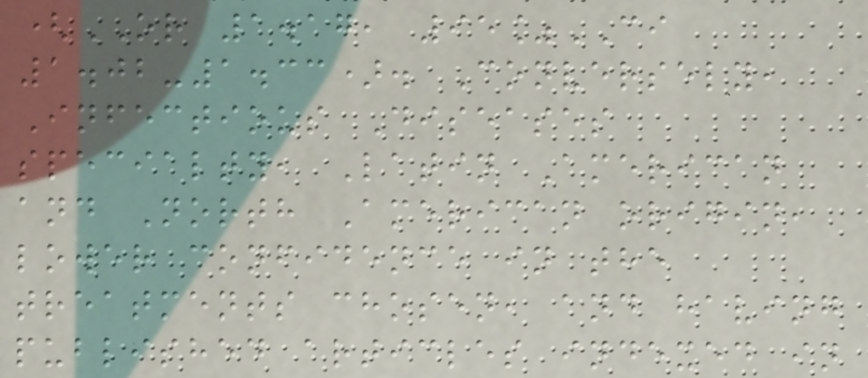(OR 1.17, 95%CI
1.02-1.33). Conversely,
Infectious Diseases
specialty, Latin American
and North American origin,
lower confidence in the
treatments chosen, and having
published articles indexed in
